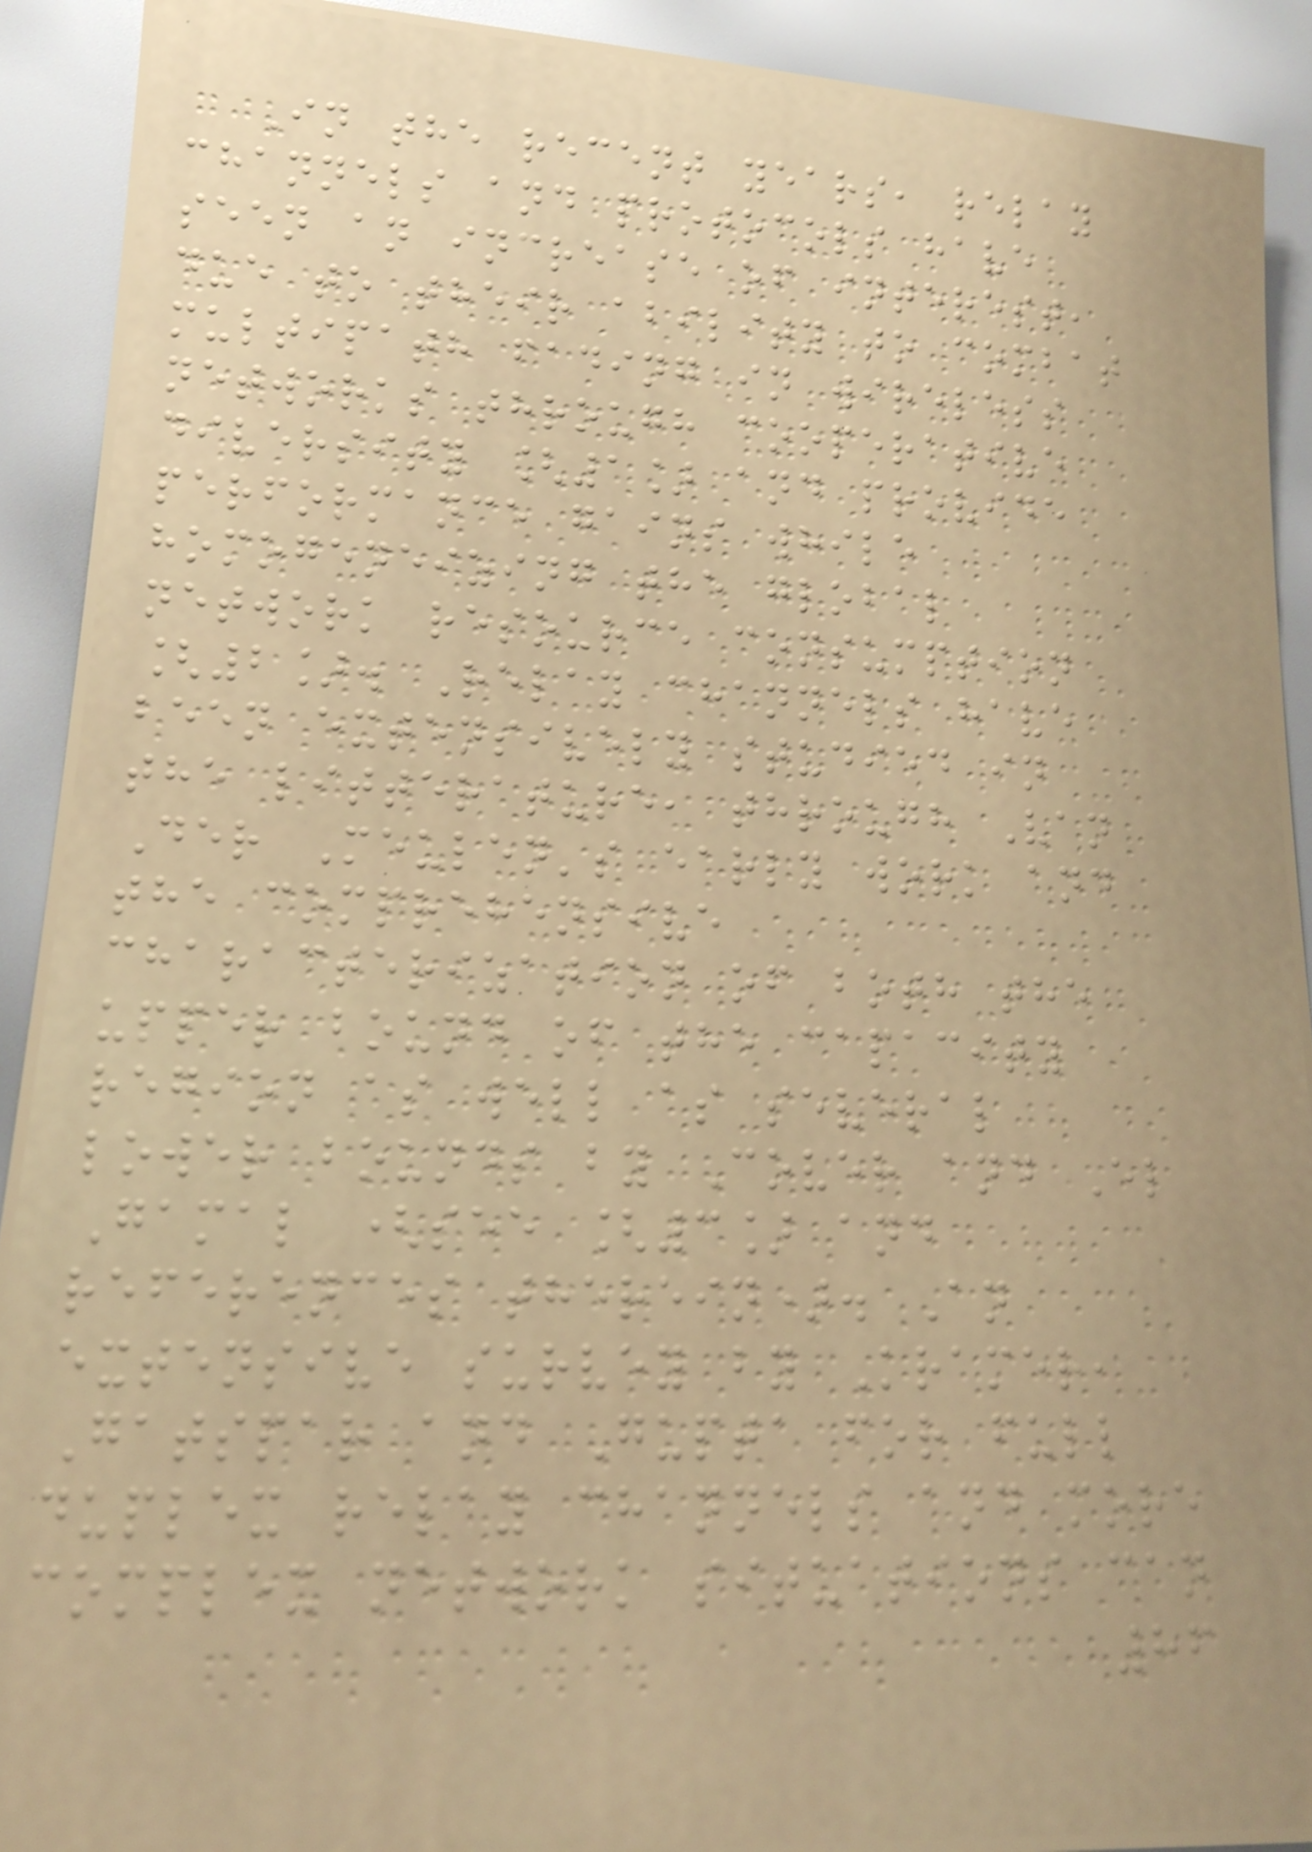In the recent years, relay
channels and protocols have
seen an increase of interest,
due to their ability to combat
multipath fading in wireless
networks through cooperative
diversity [1] and provide
performance gains while
homogeneizing the global
network resource consumption
[2]. Relay channels have
been extensively studied in
the litterature, through Van
Der Meulen's early work and
the comprehensive
characterization of both the
upper bound of the capacity
region as well as several
lower bounds by Cover and El
Gamal (see [3] and
references therein). An
extensive survey by Kramer,
Gatspar and Gupta for full
duplex relay channels and more
complex network situations can
86
